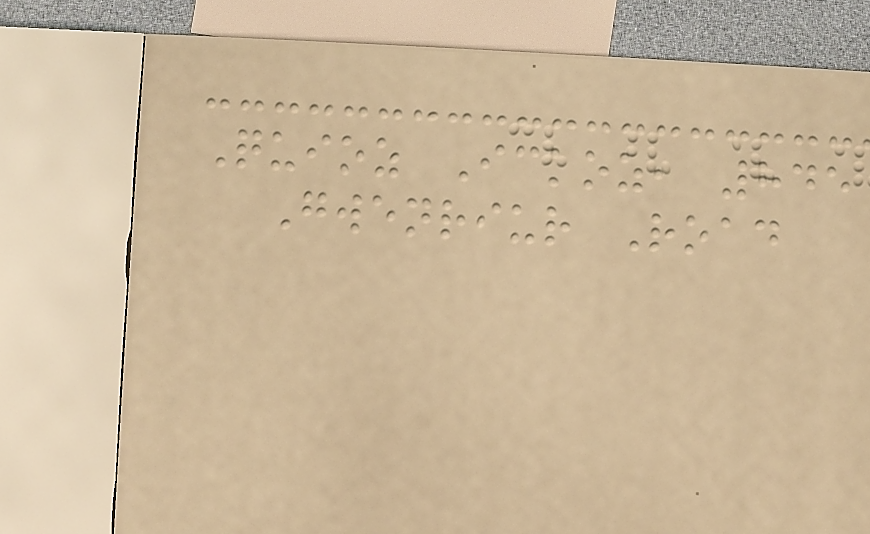Quioz Ickoz, 845
Gwenriur Road
